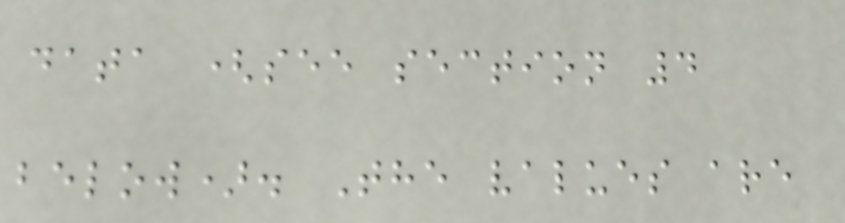data (see section 4
below). The values are
